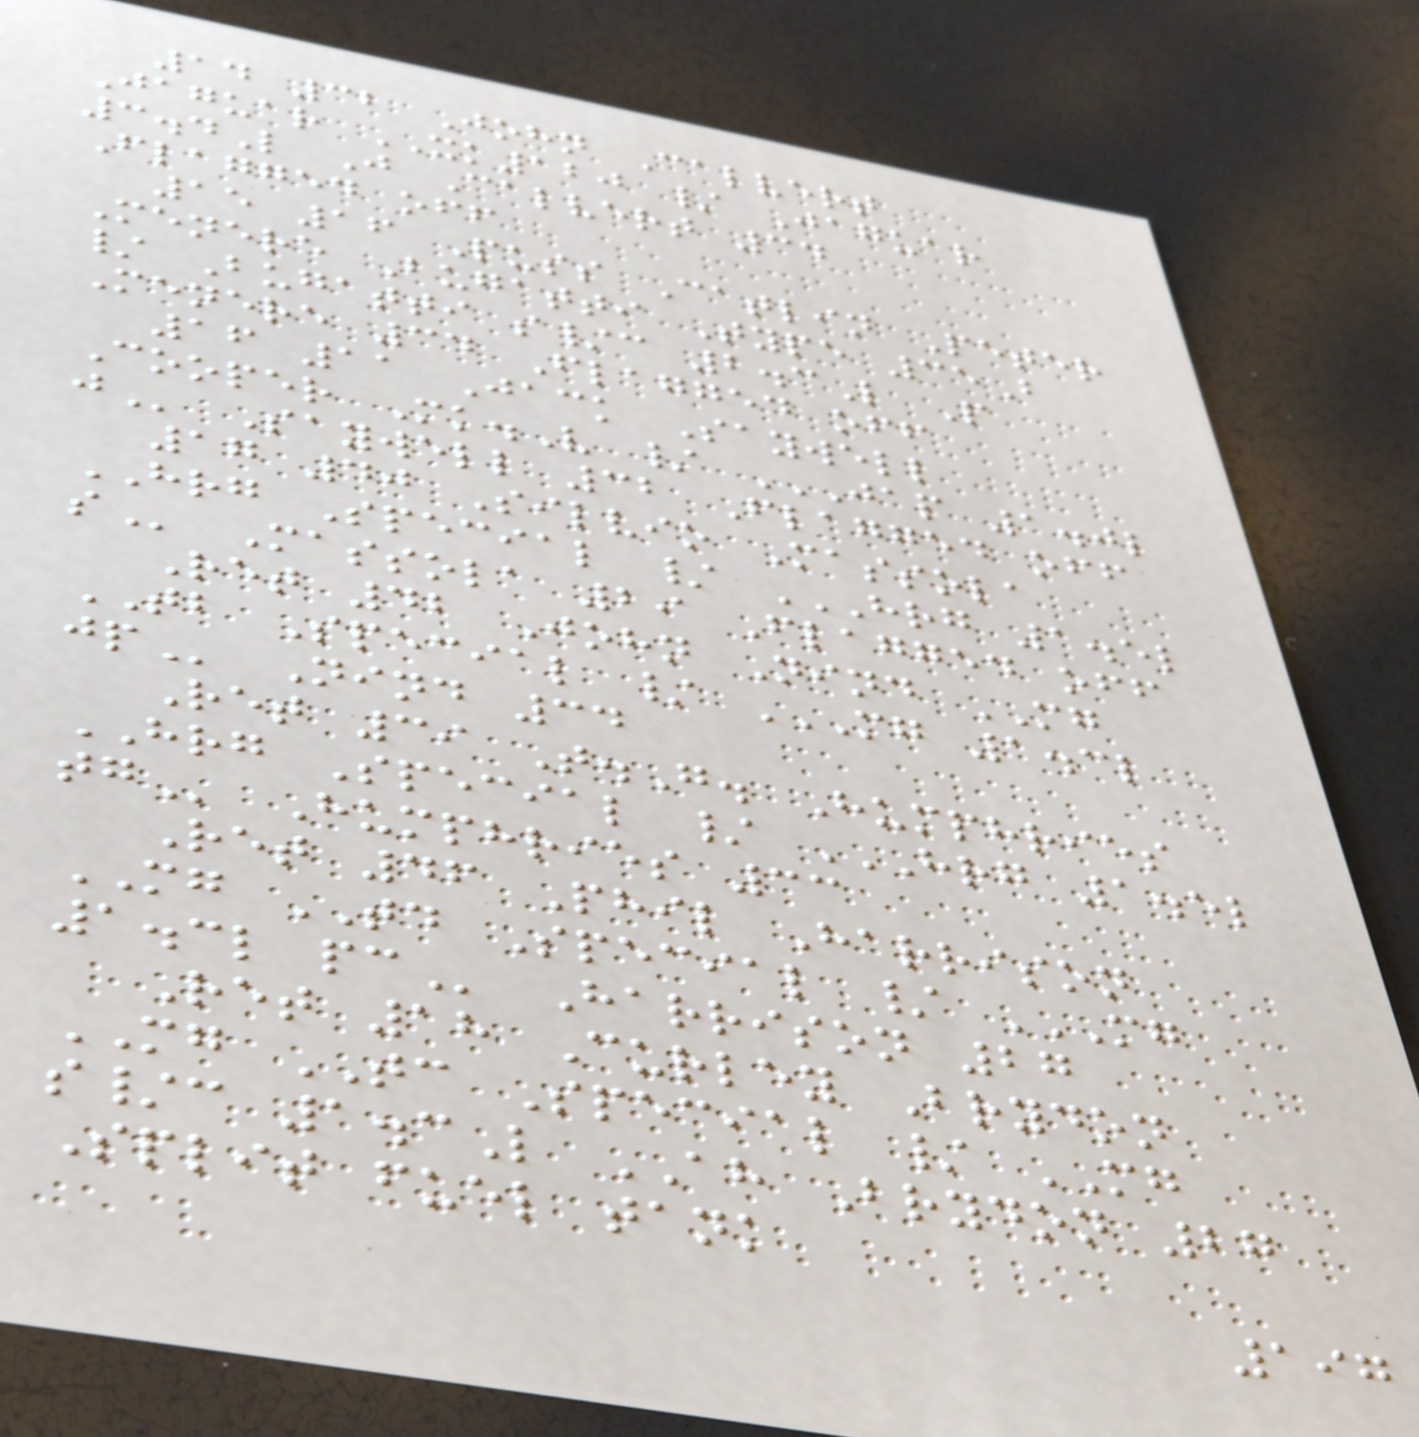14 32 John Calvert
Jaguar XK120 / Jaguar
3.4L J Calvert 34
Flagged off
15 16 Puss Catlin Peter
Menere Bugatti Type 35B
/ Bugatti s/c 2.3L P
Menere 34 Flagged off
16 11 Jack Saywell
Cooper Mk.V / JAP 1.0L
J Saywell 32 Flagged off
17 40 Silvio Massola
HRG Special / HRG 1.5L
S Massola 29 Flagged off
Ret 42 John Nind MG
TB Special / MG 1.3L
JP Nind 34
Ret 39 T.G. Humphries
HRG Special / HRG 1.5L
TG Humphries 33
Ret 46 Phil Harrison
MG TD Special / MG
1.3L PC Harrison 27
Ret 18 Curley Brydon
MG TC Special / MG
s/c 1.3L AH Brydon 27
Split fuel tank
197
